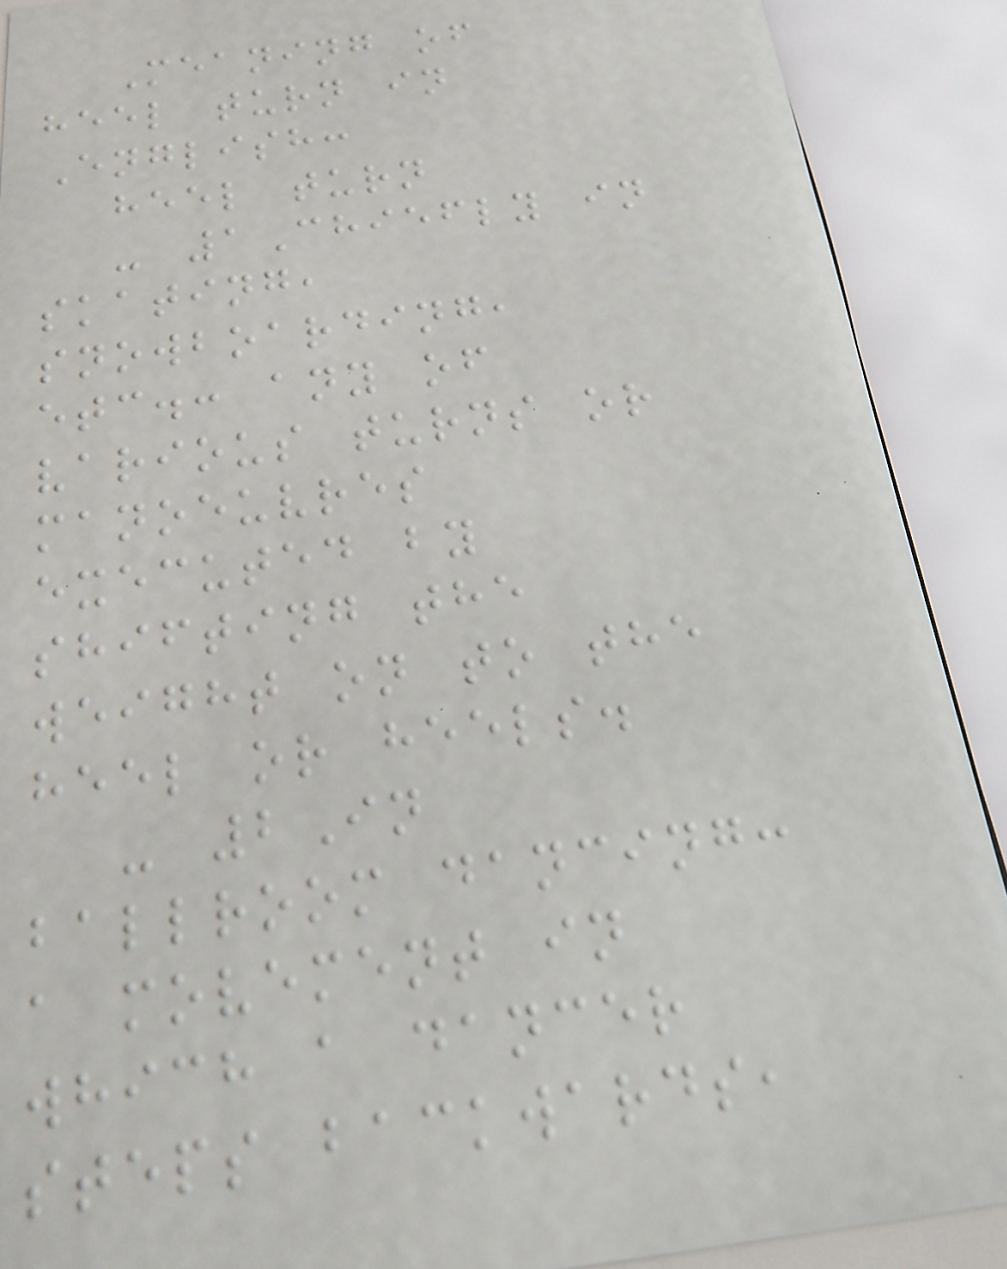Meaning of
heel turn in
English:
heel turn
- 1Chiefly in
skating,
snowboarding,
etc.: any of
various turns or
manoeuvres
executed by
shifting the
weight on to the
heel or heels.
- 2In
ballroom dancing:
a movement in
which a dancer
steps backwards,
